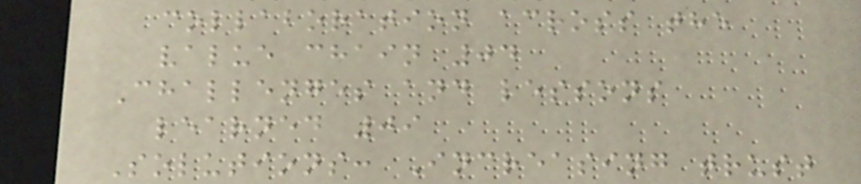collaboration across the
value chain 04
Challenges and lessons
learned 09
Solutions: Increasing trust
